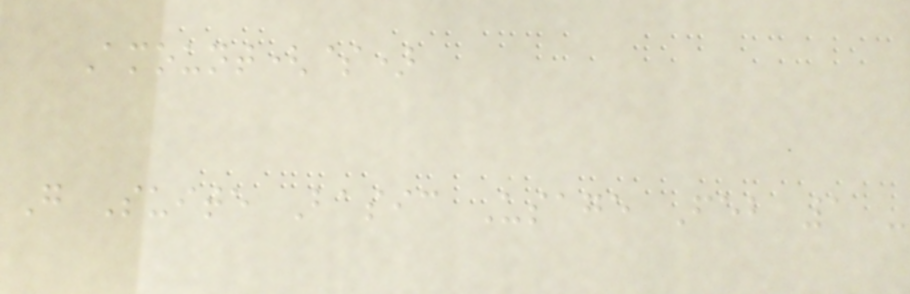Amount($)
G Suite Basic Usage Feb 1 -
